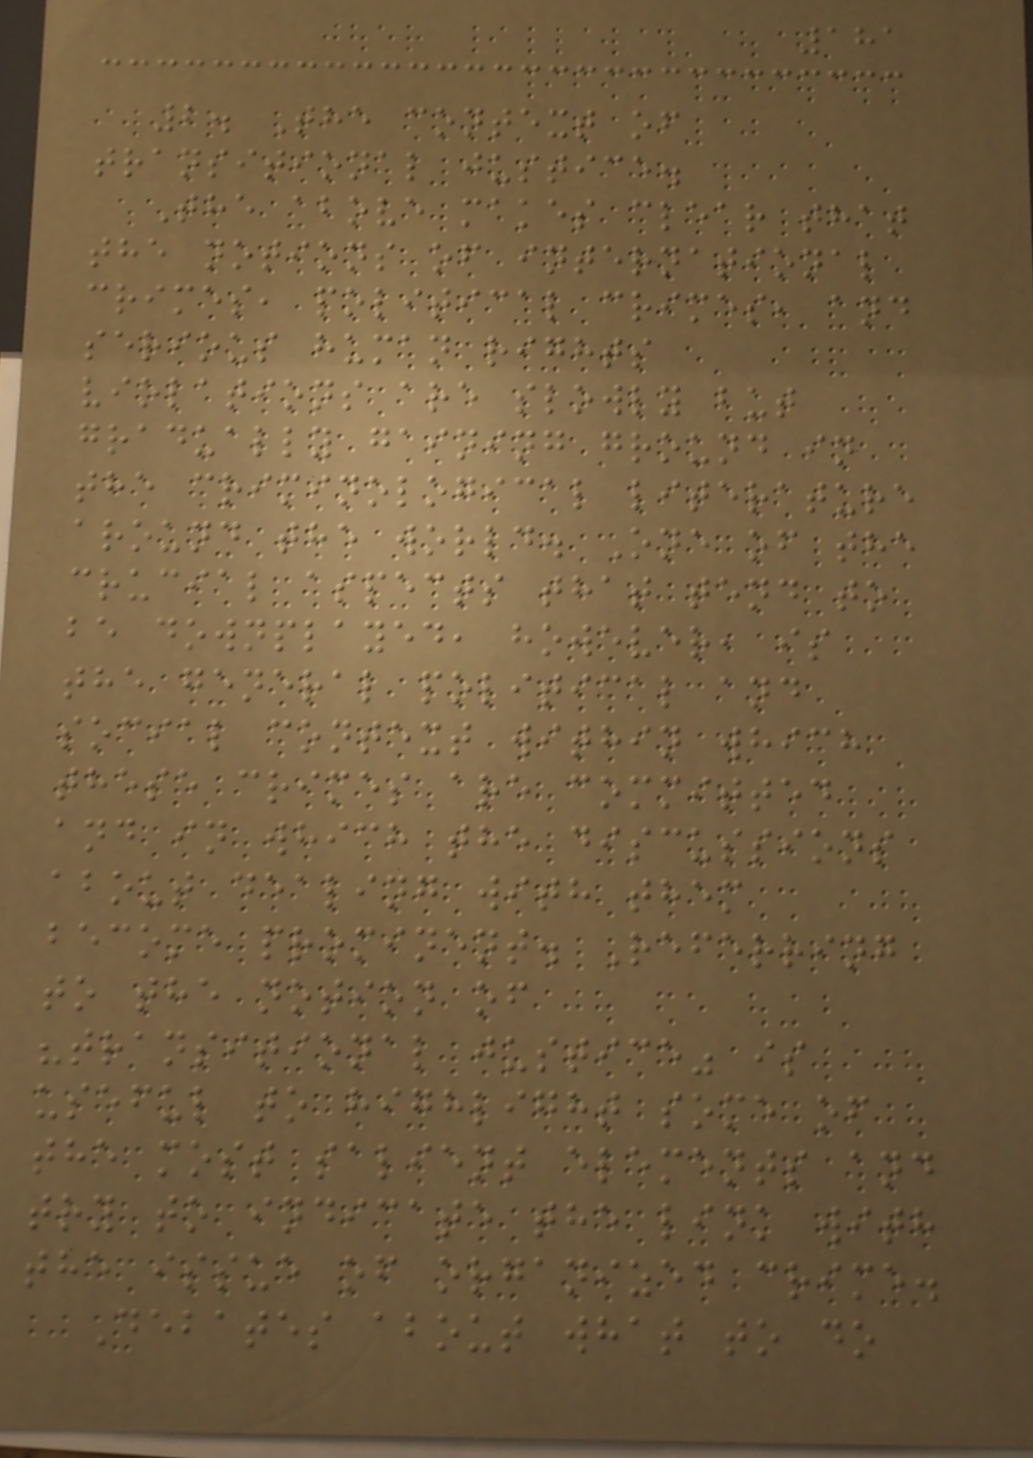181
2. The context of
transitional justice.
The above makes clear that
the notions of international
crimes, political crimes, and
serious human rights
violations are slowly but
gradually gaining ground in
the criminological literature
around the world. One of the
crucial aspects that tend to
be downplayed, however, is
the general political and
social context within which
these crimes are committed
and in which the discussions
about dealing with them
become prominent. Referring
to the notion of
"transitional justice" is
useful to highlight some of
the most salient elements and
try to indicate the link with
the issue of organized crime.
Debates about what to do
